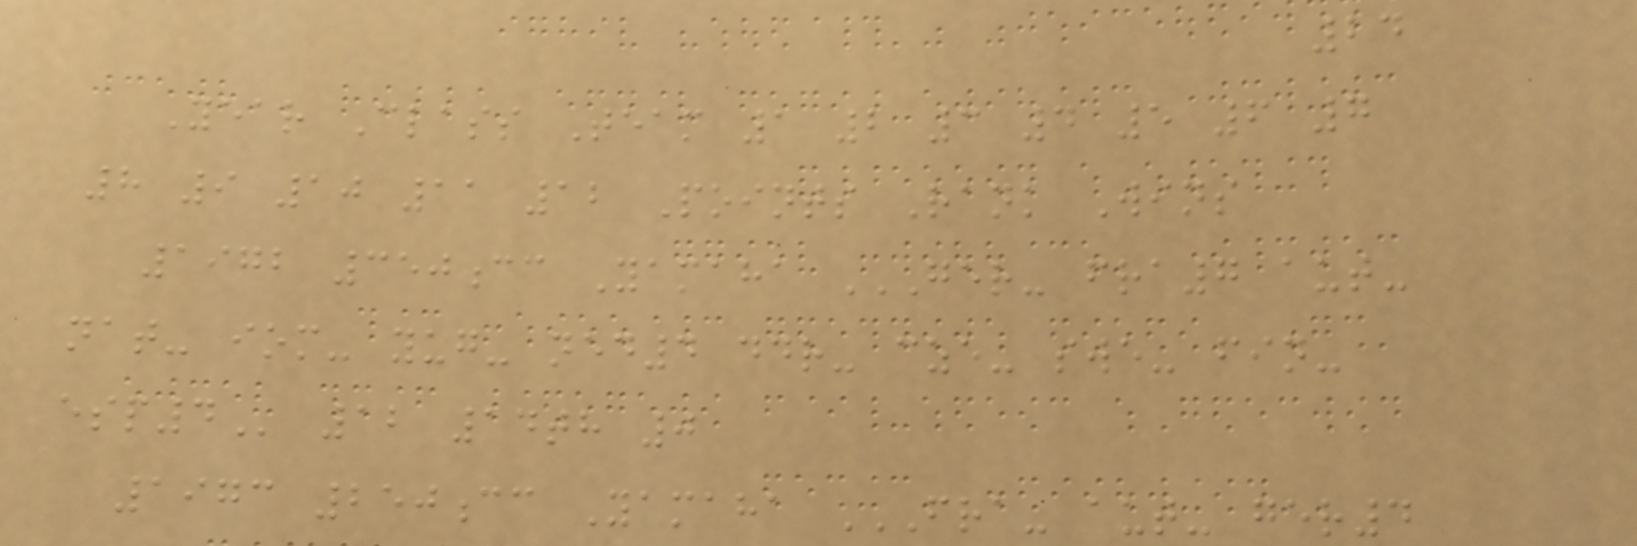24
Year Class Team 1 2 3 4 5 6 7
8 9 10 11 12 Points Rank Wins
1972 350cc Yamaha GER- FRA7 AUT-
NAT- IOM- YUG- NED4 DDR- CZE- SWE- FIN-
ESP4 12 14th 0
1973 250cc Yamaha FRA- AUT- GER4
